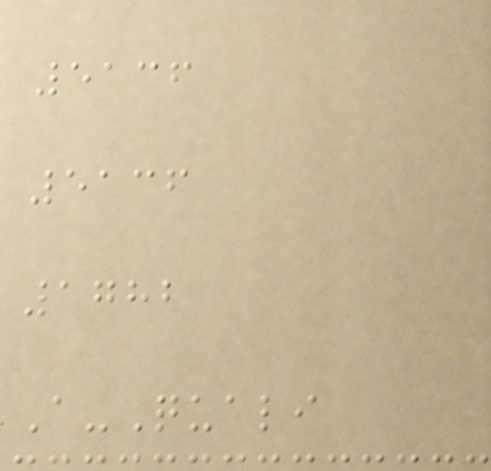5136
5136
1782
A-Quali
